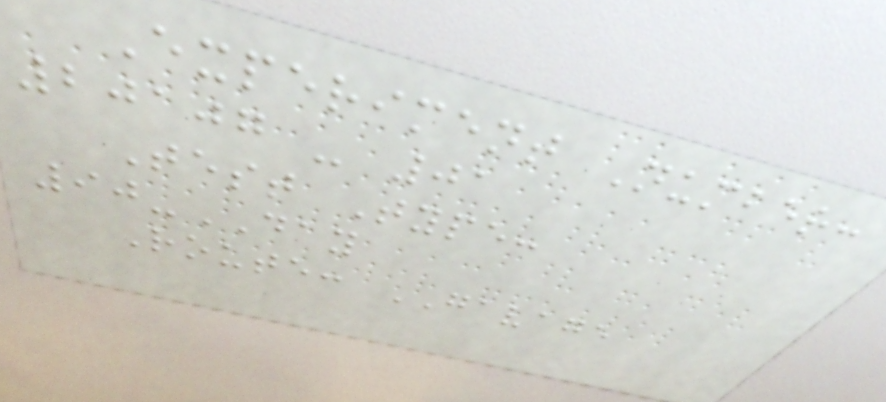Experiment Number:
20107 - 01
Test Type:
90-DAY
Route: GAVAGE
